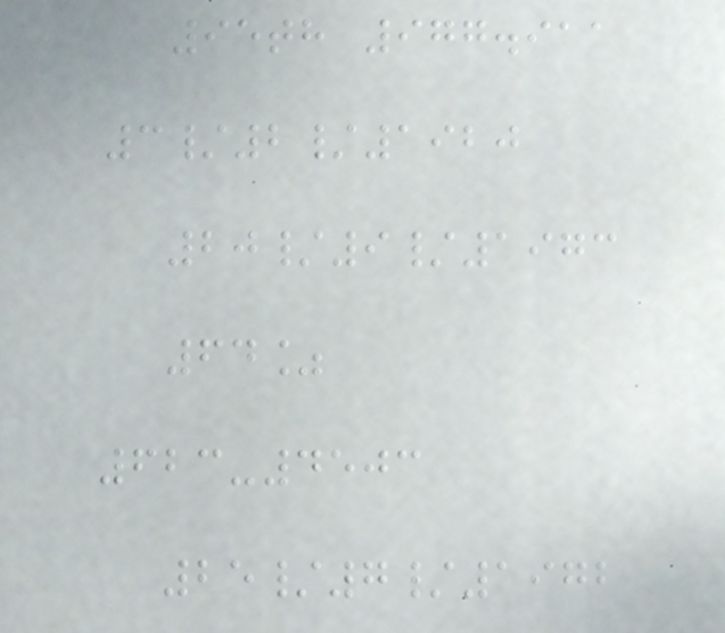95th 977.911
3/2/1920
20/9/1973
64%
623-4503
25/7/1972
